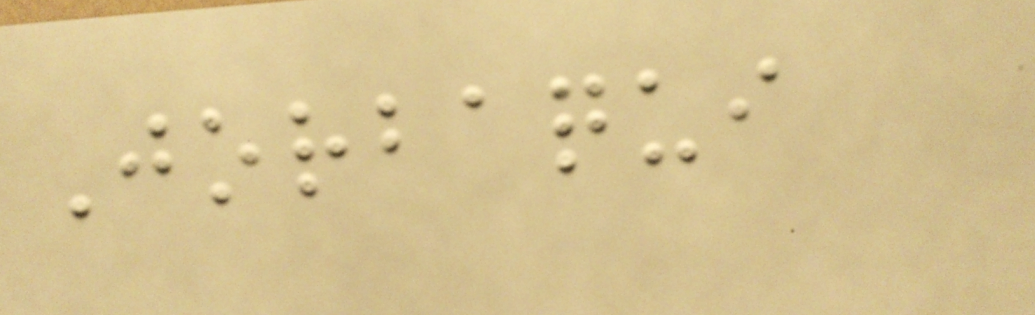Jorbaqui
